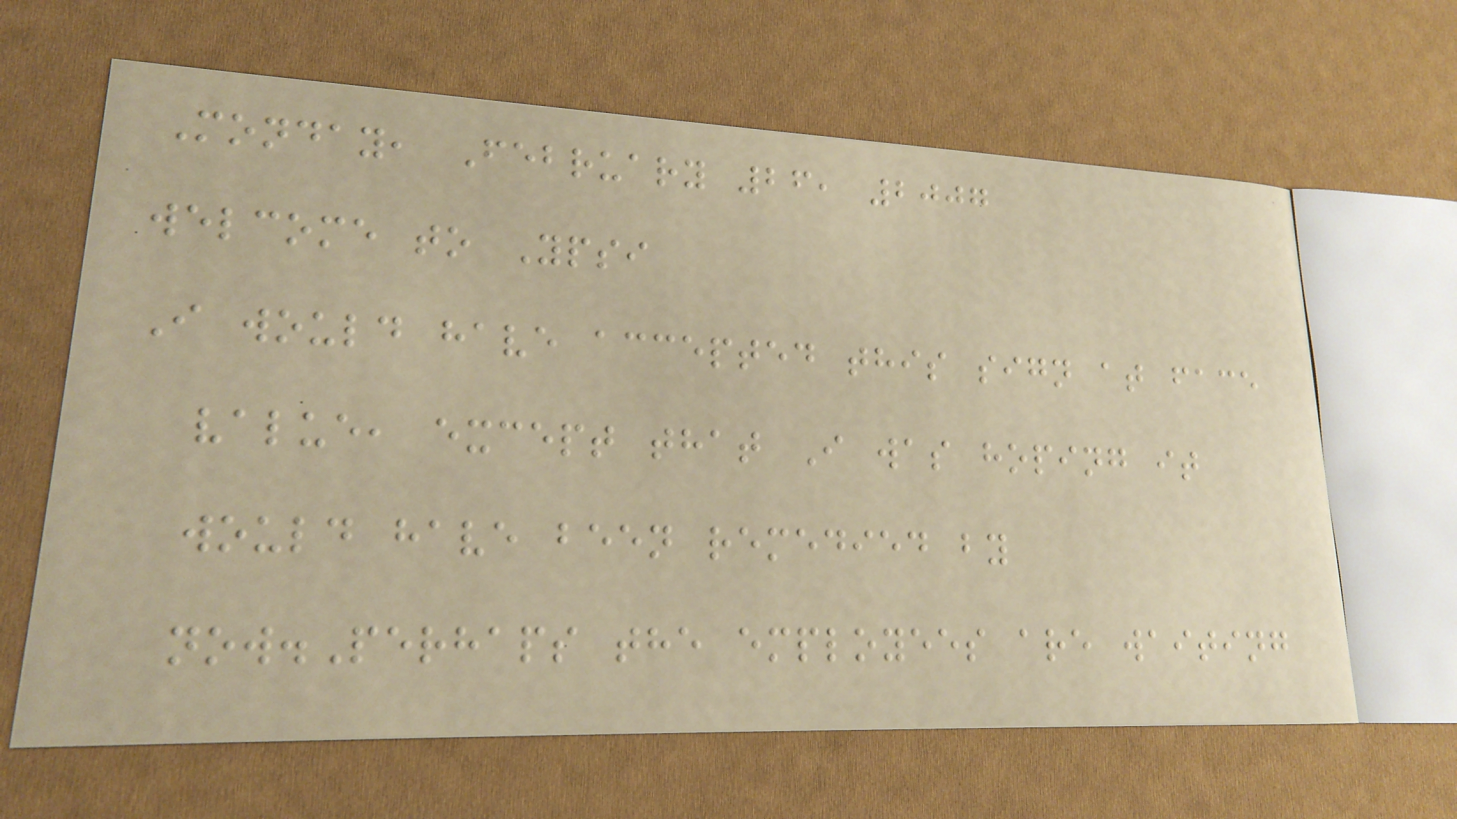Monday, February 26, 2007
welcome to Ypsi
I would have accepted this sign at face
value, except that I was hoping it
would have been remedied by
now.Perhaps the employees are waiting
